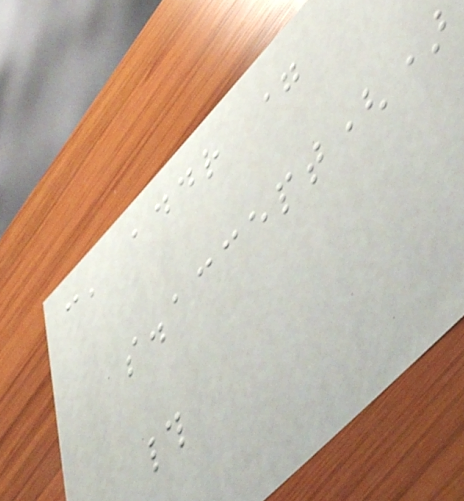c, addr =
s.accept()
#
